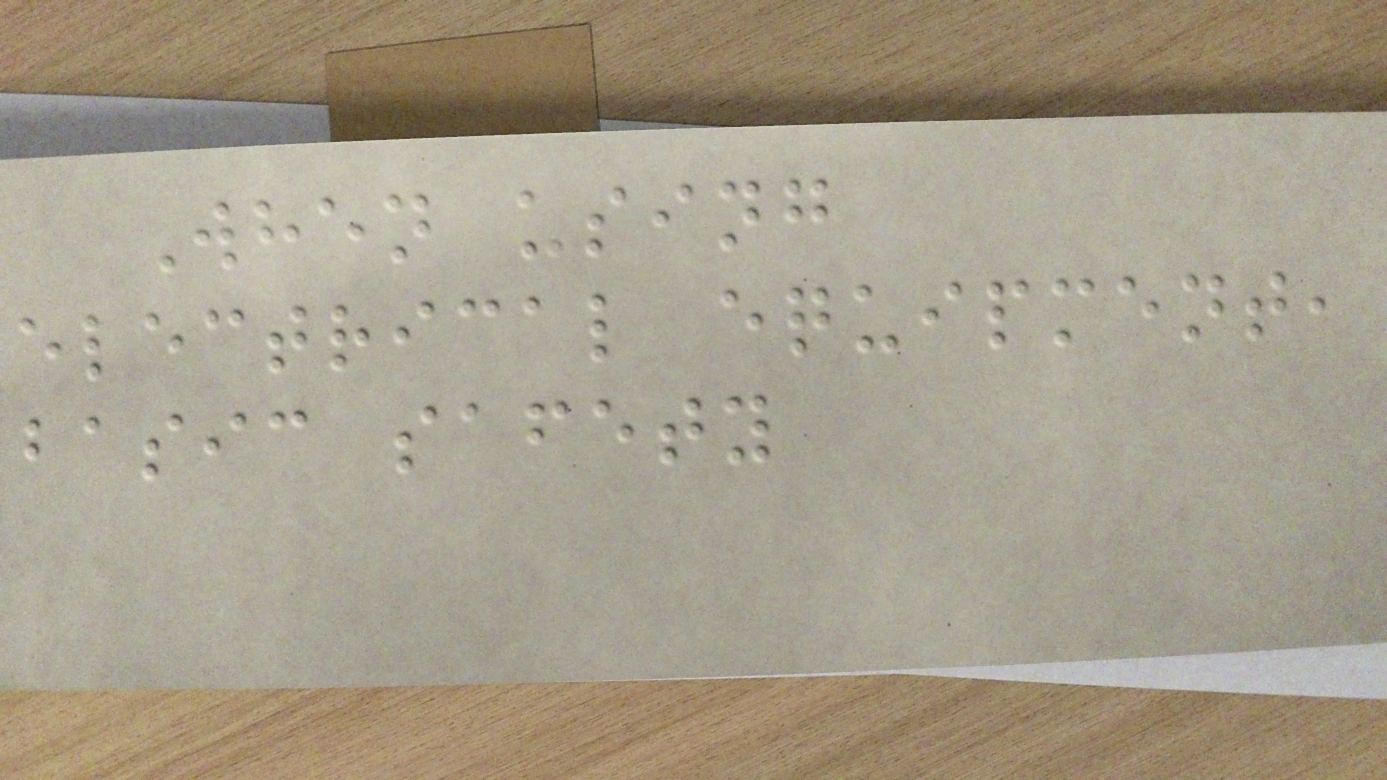When using
electrical equipment,
basic safety
